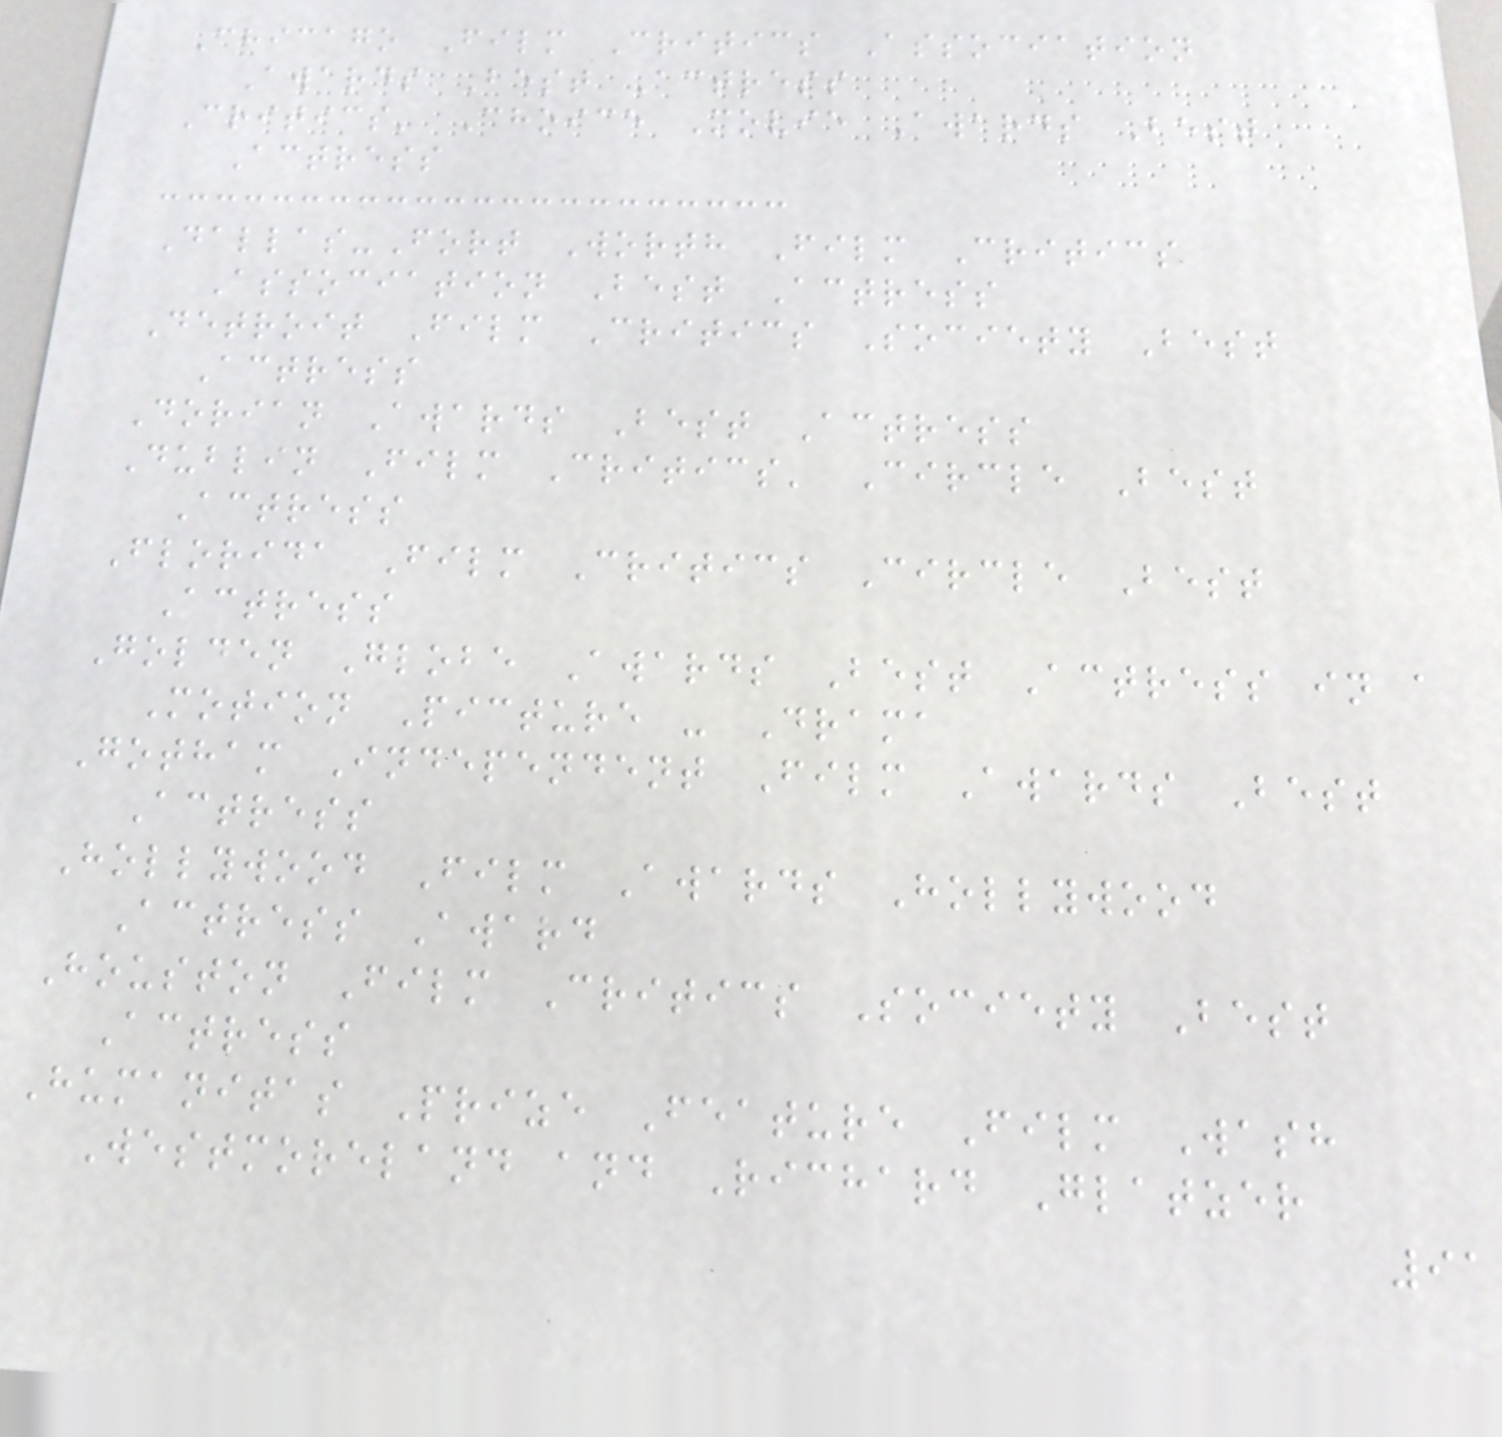Chicago Film Critics Association
Awards Best Actress
Critics' Choice Movie Awards Best
Actress
Dallas-Fort Worth Film Critics
Association Best Actress
Detroit Film Critics Society Best
Actress
Dorian Awards Best Actress
Dublin Film Critics' Circle Best
Actress
Florida Film Critics Circle Best
Actress
Golden Globe Awards Best Actress in a
Motion Picture - Drama
Gotham Independent Film Awards Best
Actress
Hollywood Film Awards Hollywood
Actress Award
Houston Film Critics Society Best
Actress
Humanitas Prize Feature Film Wash
Westmoreland and Richard Glatzer
91
